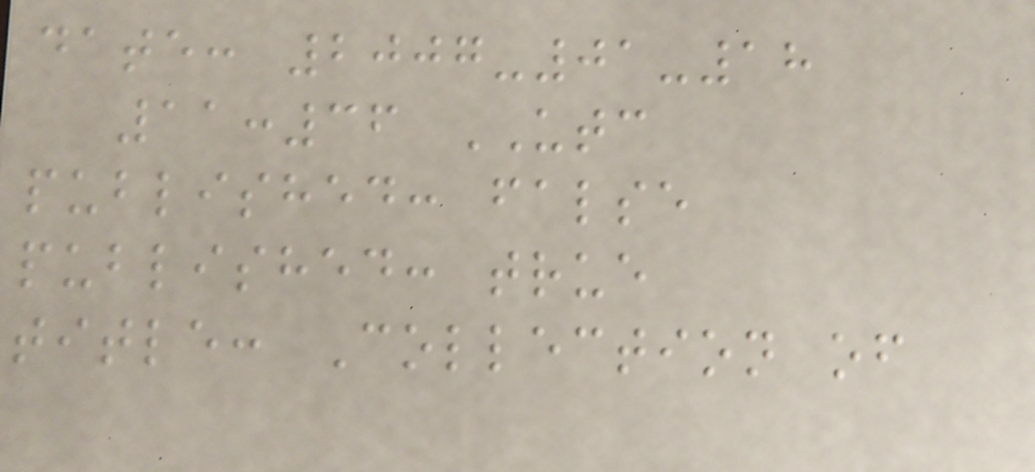date: 2007-01-18
11:36 UTC
published: false
published: true
title: Collection of
